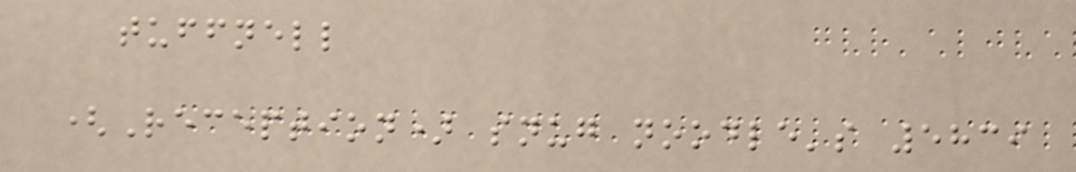tuffnell
(Reception) snug noodle's 5839
